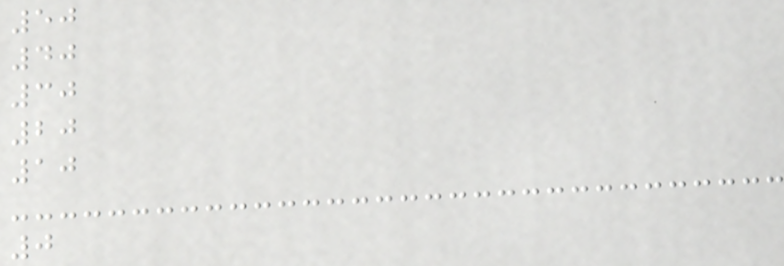50
40
30
20
10
0
